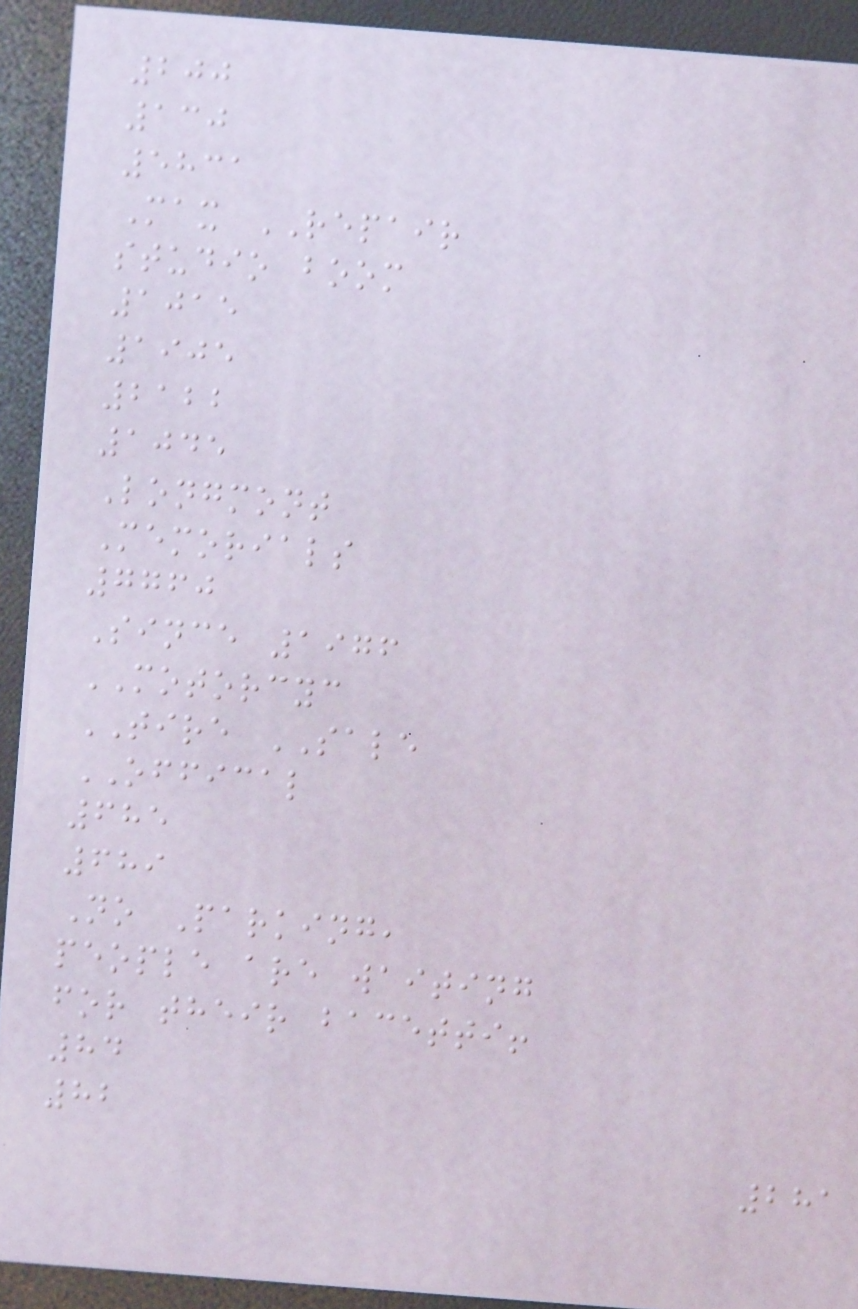200
130
5831
Max REPAIR
studio boom
1015
1905
2122
1045
Longmont
Memorials
7760
Since 1976
MOTORCYC
TIRE SALE
OFFICAL
685
689
No Parking,
people are waiting
for their bacetti!
84
82
281
